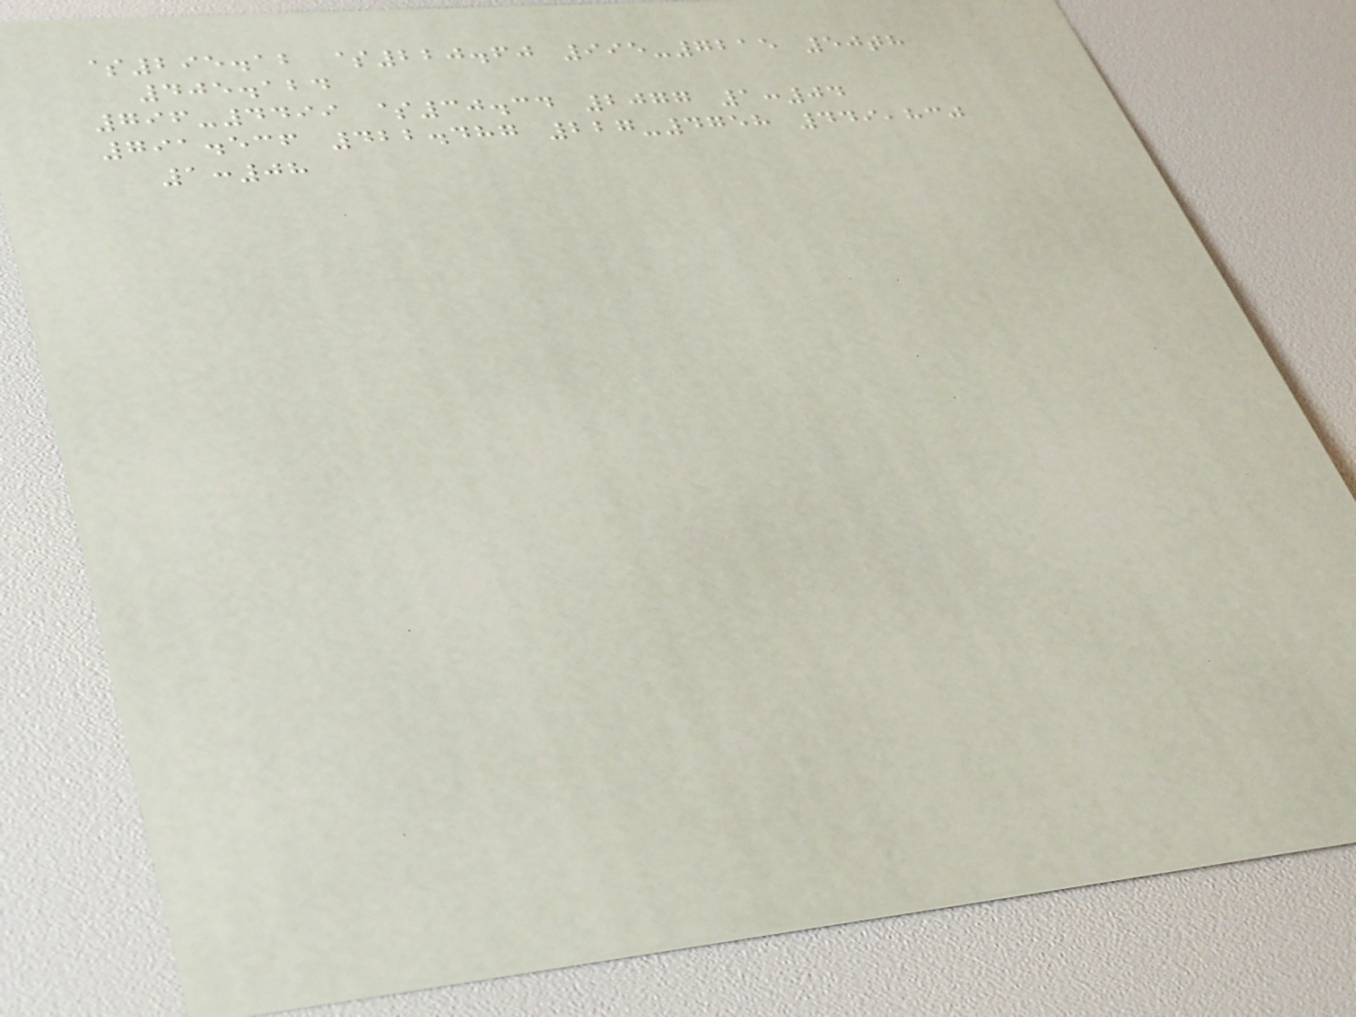$295.12 $220.60 995-7215 50th
405.124
796-4499 $30.34 2077 1:04
791.536 422.487 227-4758 449,830
1:08
